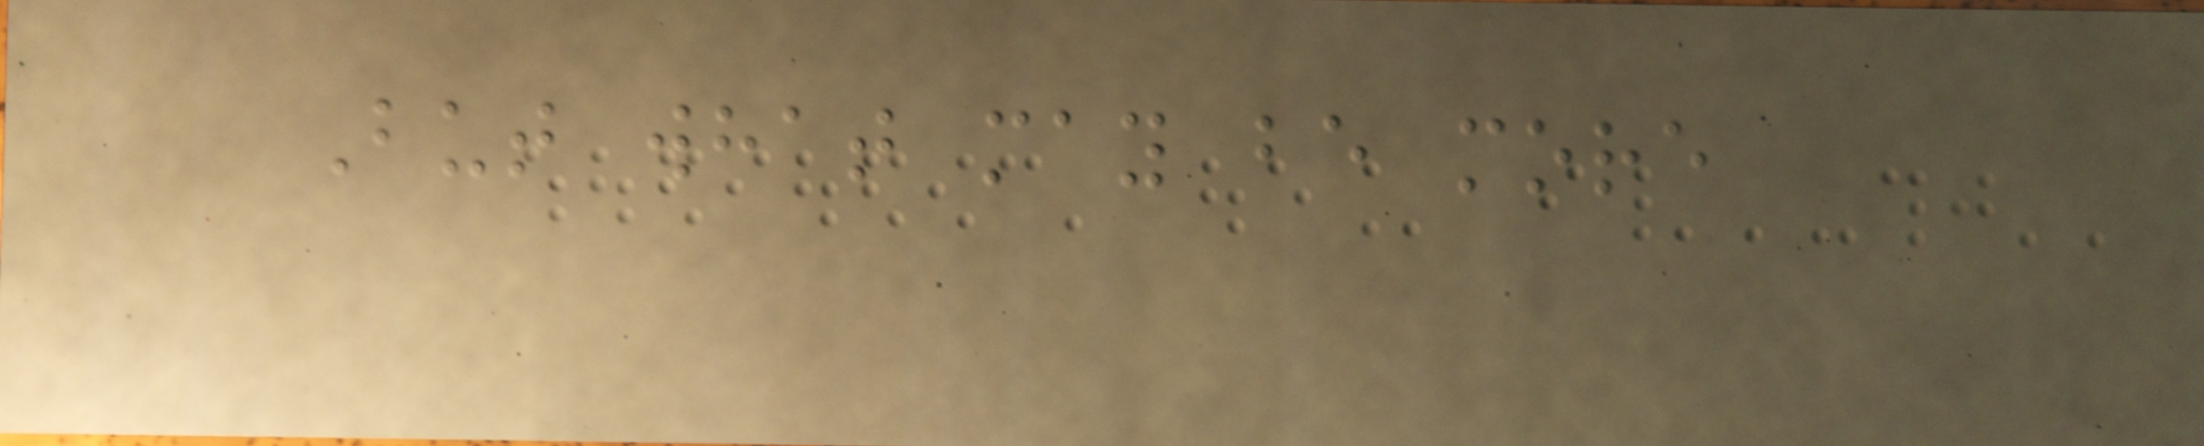But what may be more
